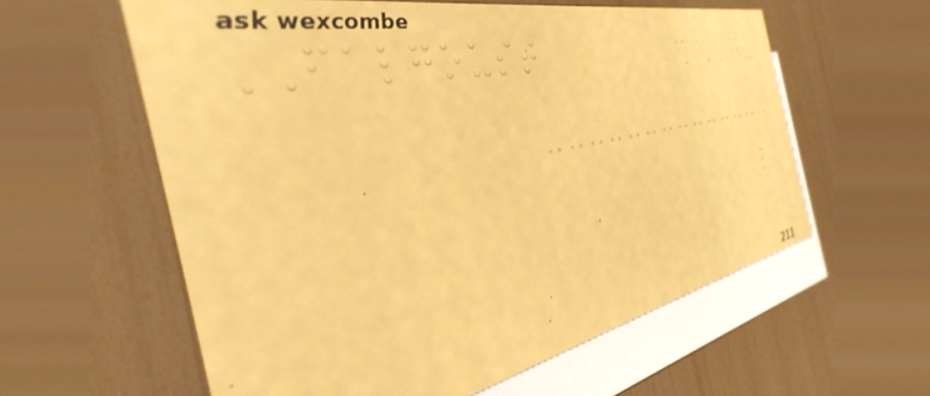FALGOUST
